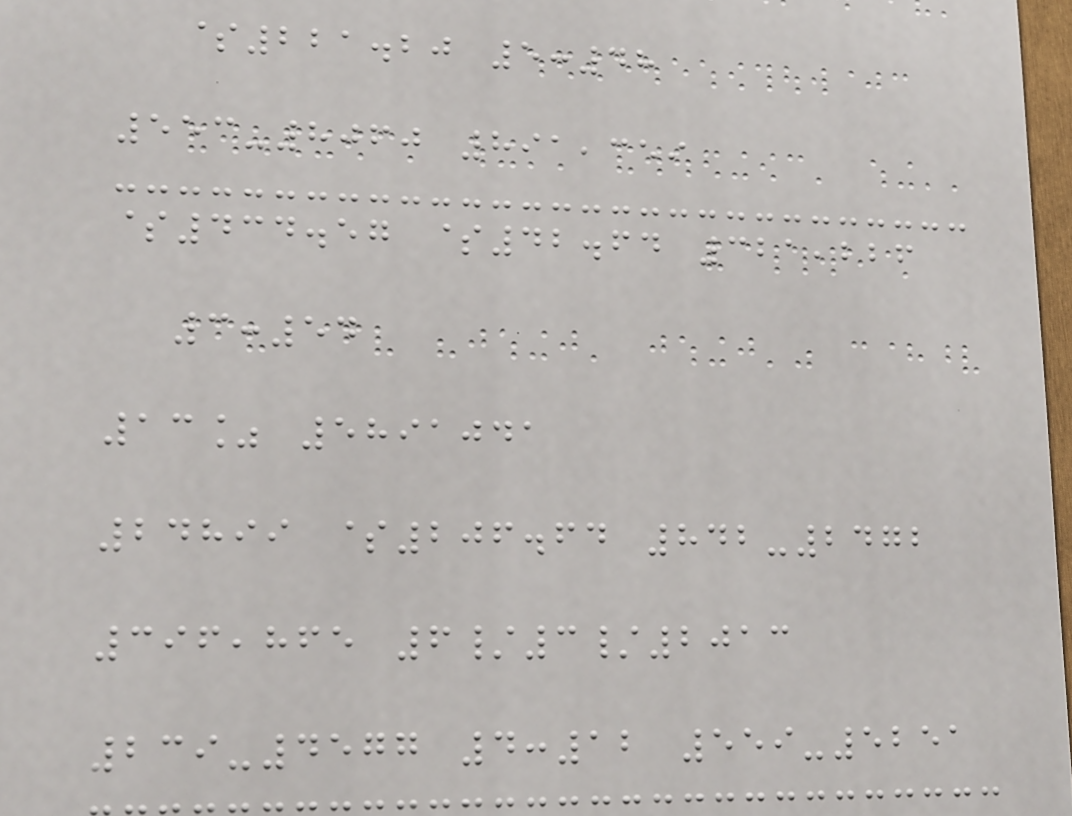$221.20 5:48
553-8060 891,359
$434.57 $42.64 321,226
3:54
13% 5891041
24899 $206.64 842-2472
396,865 6/3/2013
239-4577 4:12 559-5251
